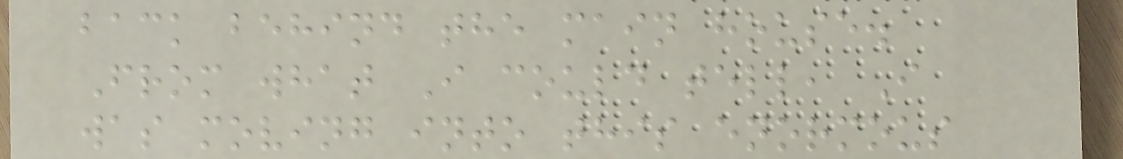back behind the main house.
From what I could tell, I
was moving into this enormous
